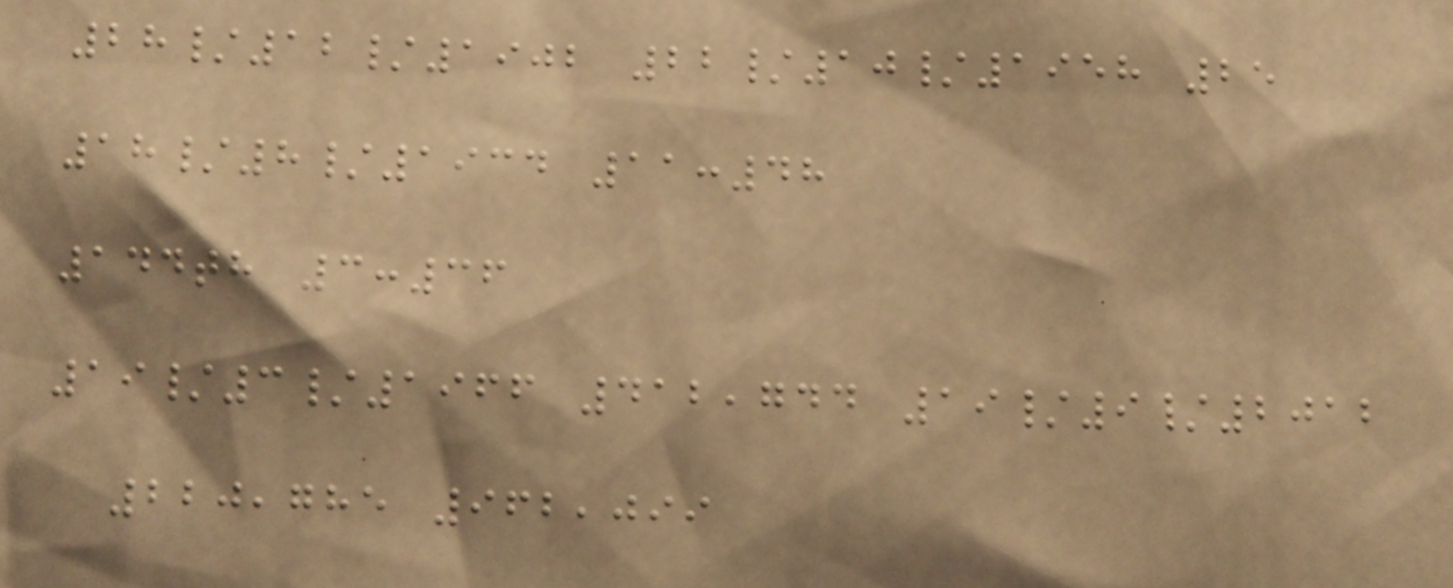28/12/1902 22/10/1958 25
18/8/1934 11:48
144th 3:36
19/3/1966 412,744 19/9/2012
220,785 962,099
